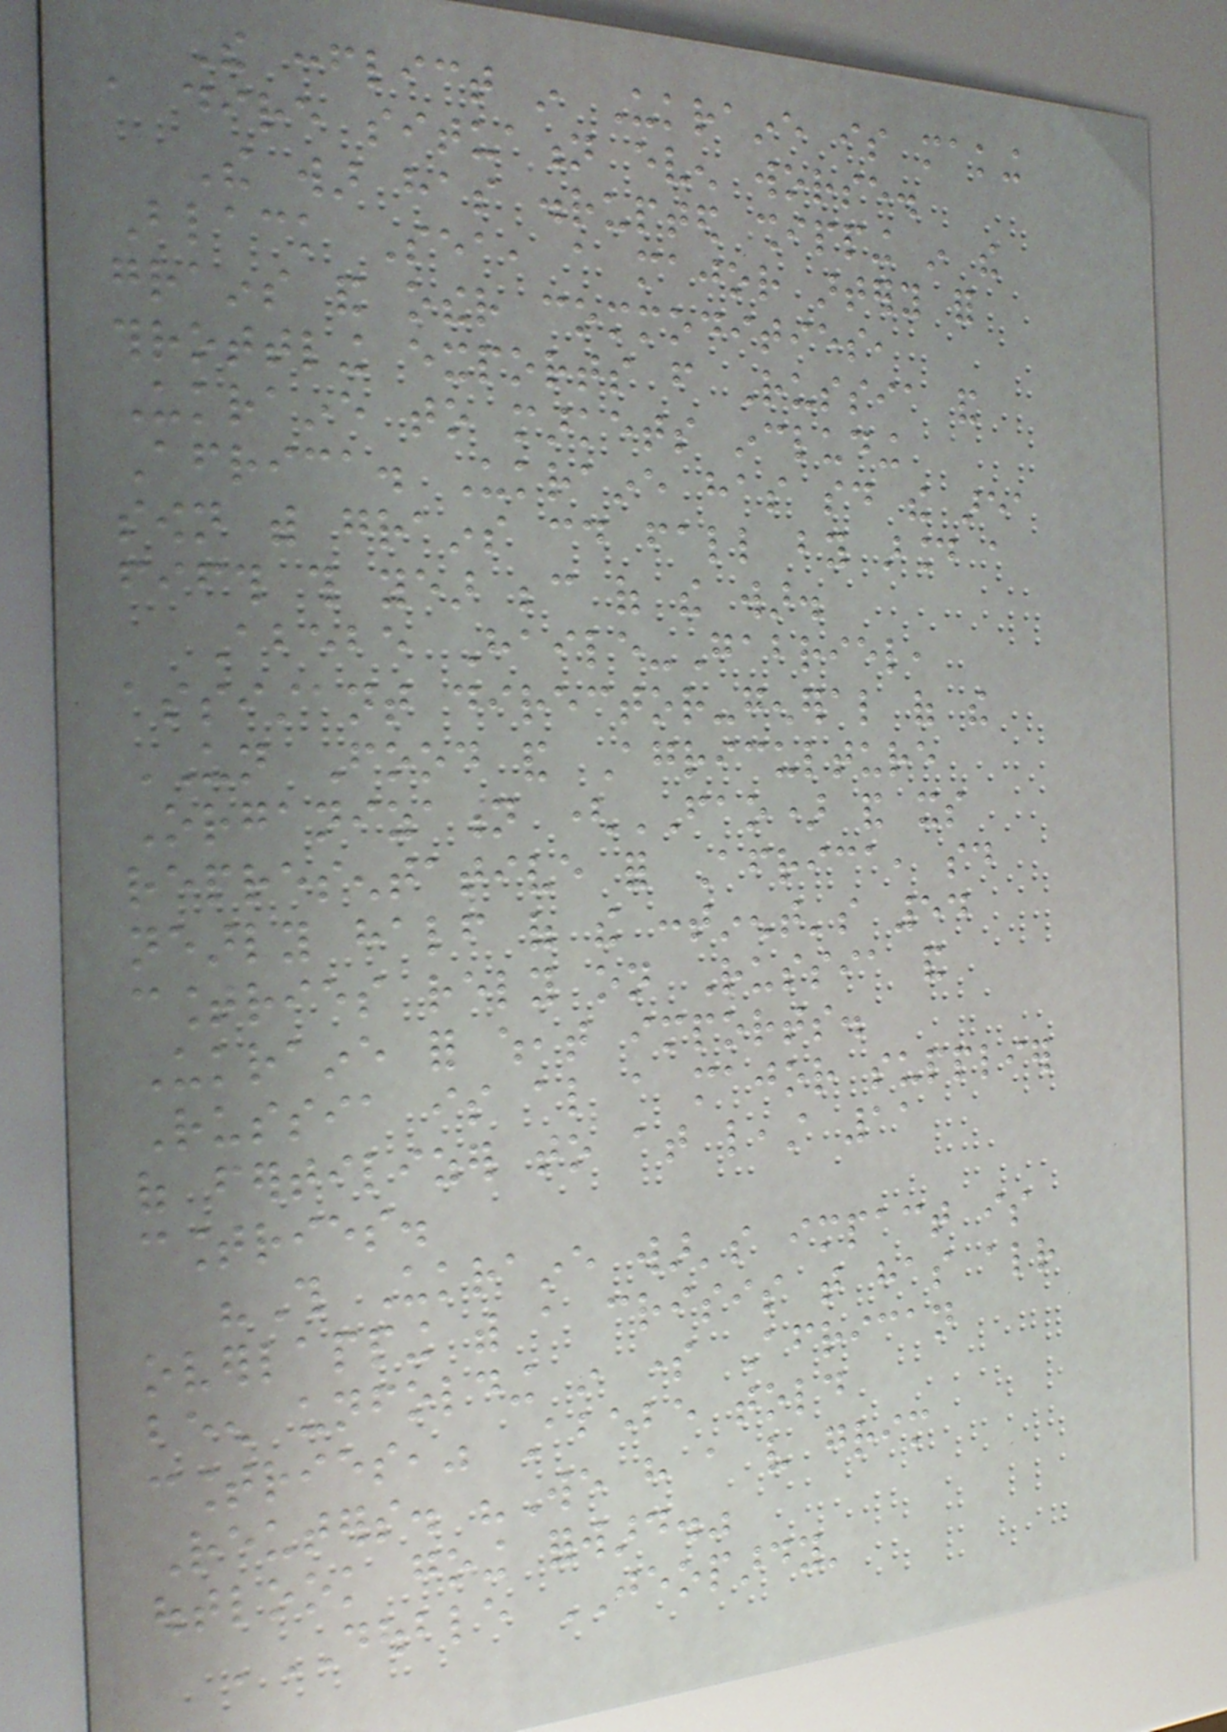The conflict in Ukraine is making
a dire situation even worse.
The war has disrupted shipping in the
Black Sea, a major artery for
grains and other commodities,
throttling exports from Russia and
Ukraine to markets including
Africa. Ukraine has said the area
sown with grains could fall by around a
fifth this year because of the war.
Abebe Haile-Gabriel,
assistant director-general of the
UN Food and Agriculture
Organization (FAO) and its
representative for Africa, said
nearly half of the continent's 54
countries rely on Russia and
Ukraine for wheat imports.
Russia is also a major supplier
of fertilizer to at least 11
countries.
"This Ukraine war's impact is
overlapping with a crisis that has already
been unfolding in some African
countries," Abebe told
Reuters. "We have a very grim
outlook going forward."
'DOUBLE JEOPARDY'
